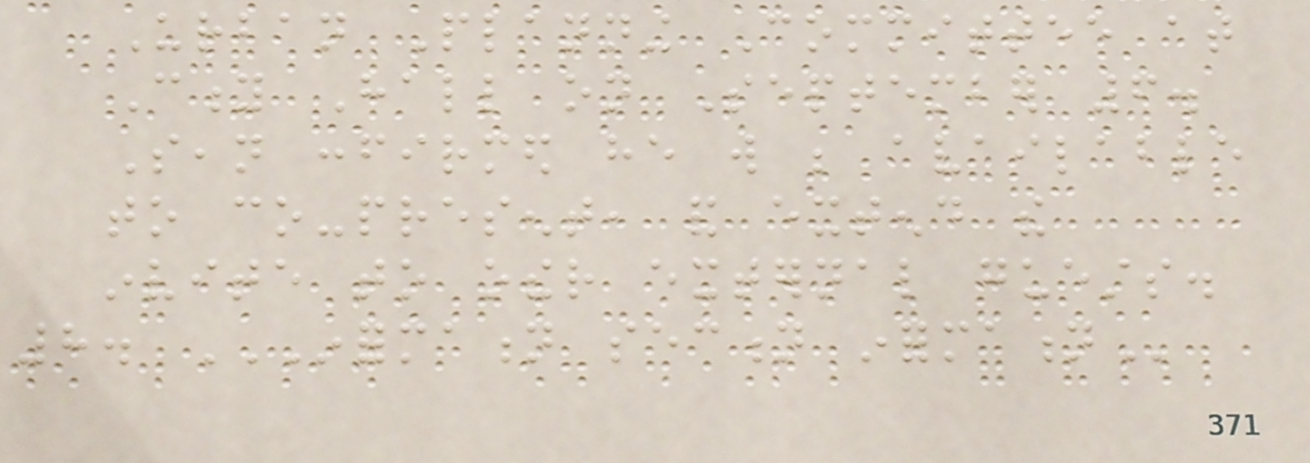Urban Planning Committee at
City Hall on September 6.
Sean confirmed he will be available
to co-present, and extend the
invite to other external guests.
8. INFORMATION SECTION INFORMATION
